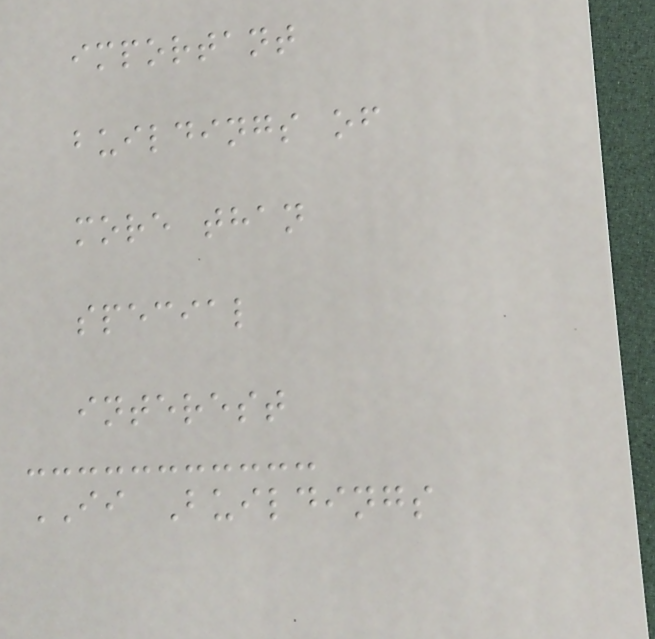important
buildings of
more than
special
interest
II Buildings
